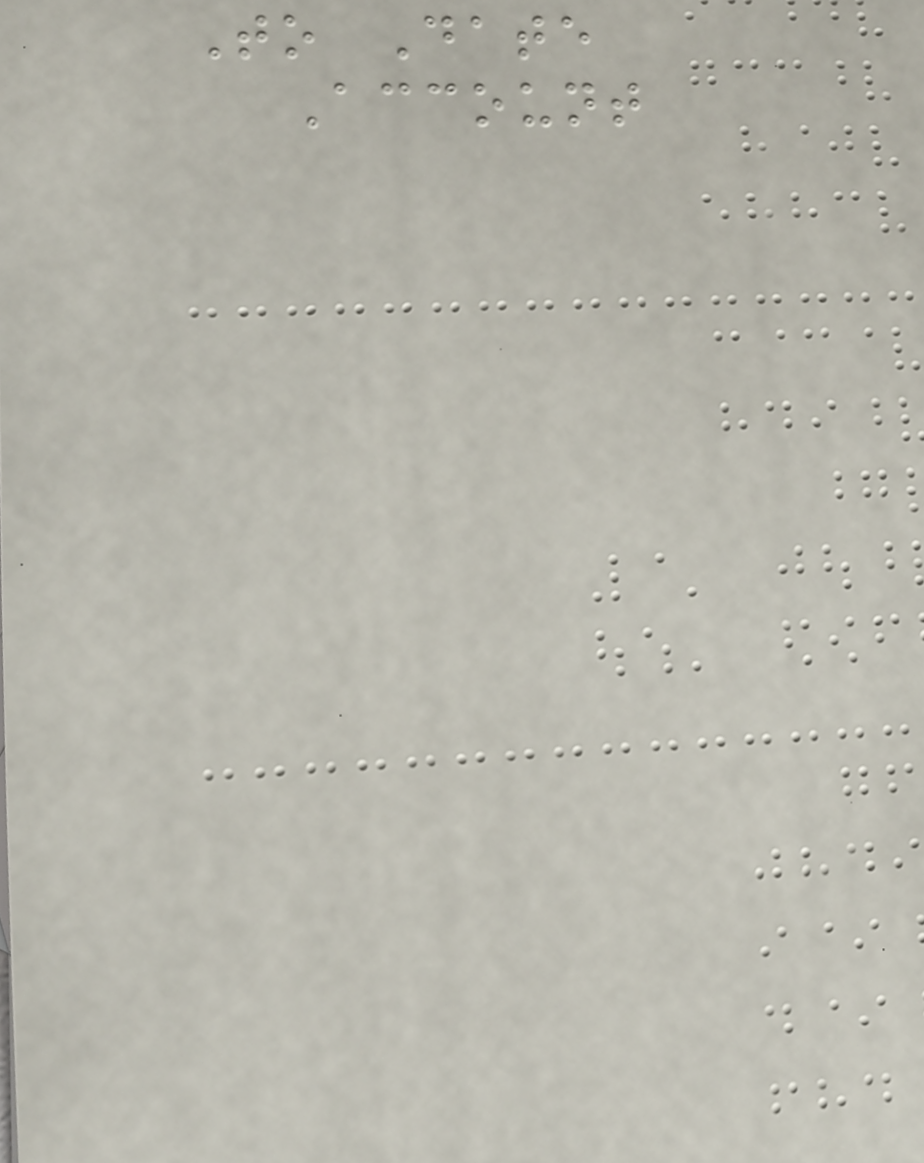To Date
Account
